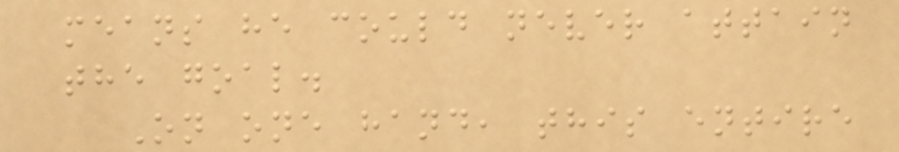means he could never attain
the goal.
On one hand, this entire
